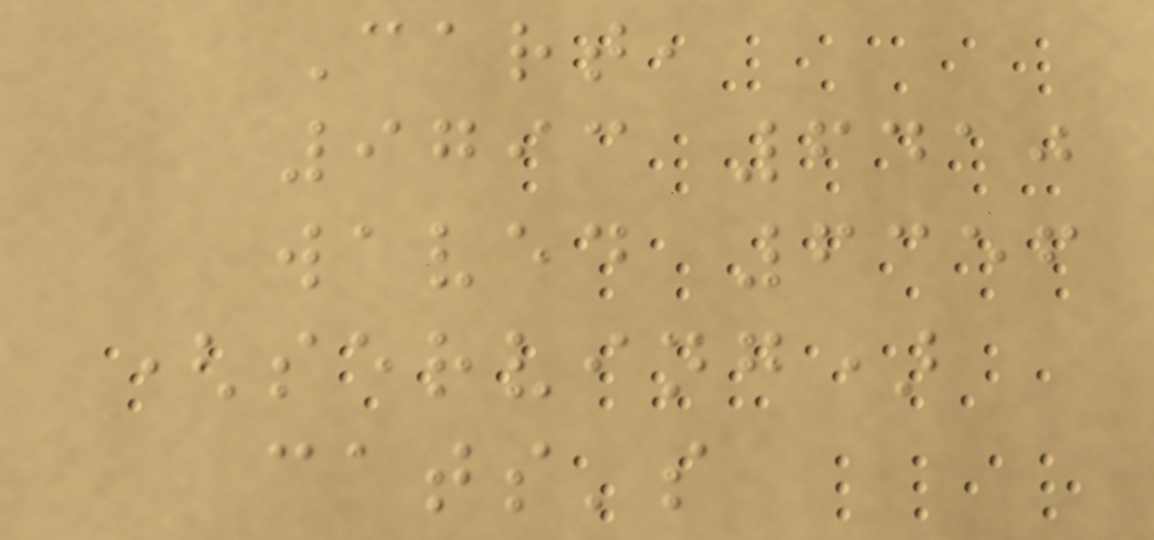Cart,
9793 6410
waved 6356
(serving)
cats's
